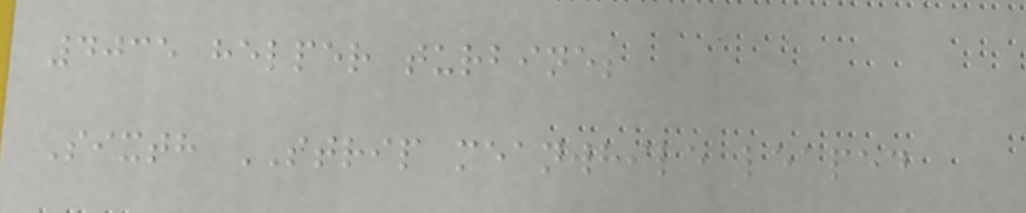4035 helper turbine;
Sixth STRIP meanwhile leaped
